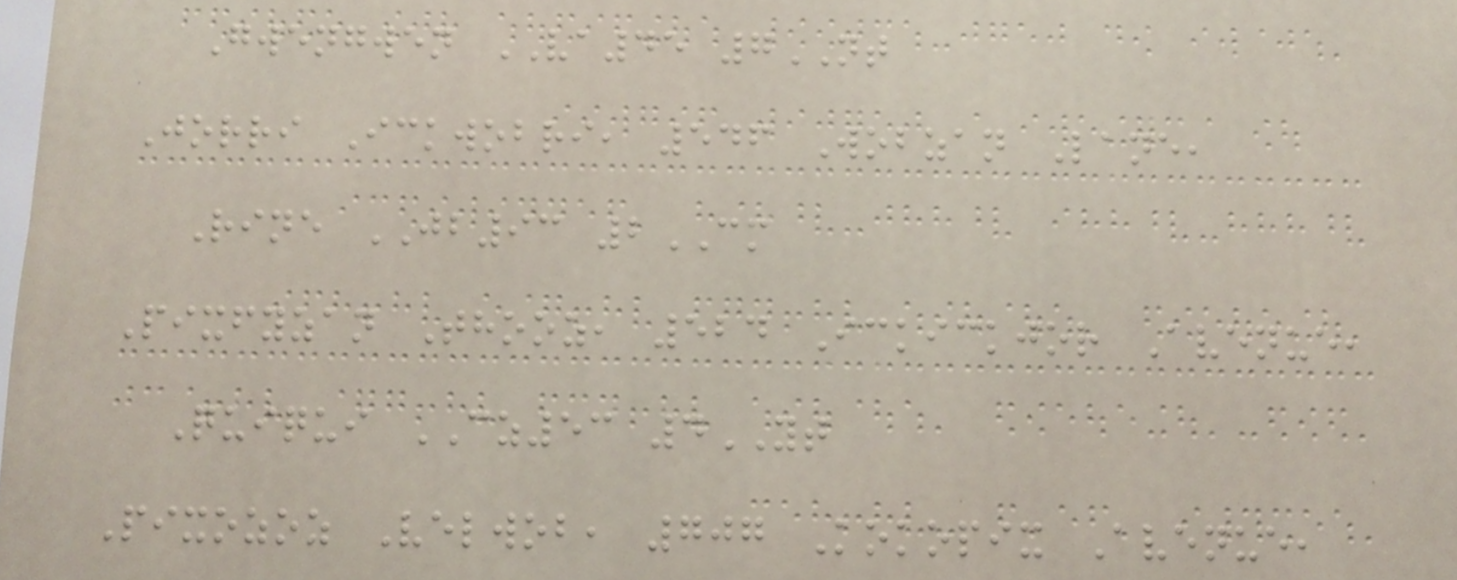Gwengwen VA45 7NT
Jorri Ickwobri, 546 Wobzan Lane,
Rine JB93 2CM
Pixfyzan Thooz, 524 Ickickjor Avenue,
Quiqui CZ53 4YT
Pixozoz Velwob, 707 Kokopix Avenue,
